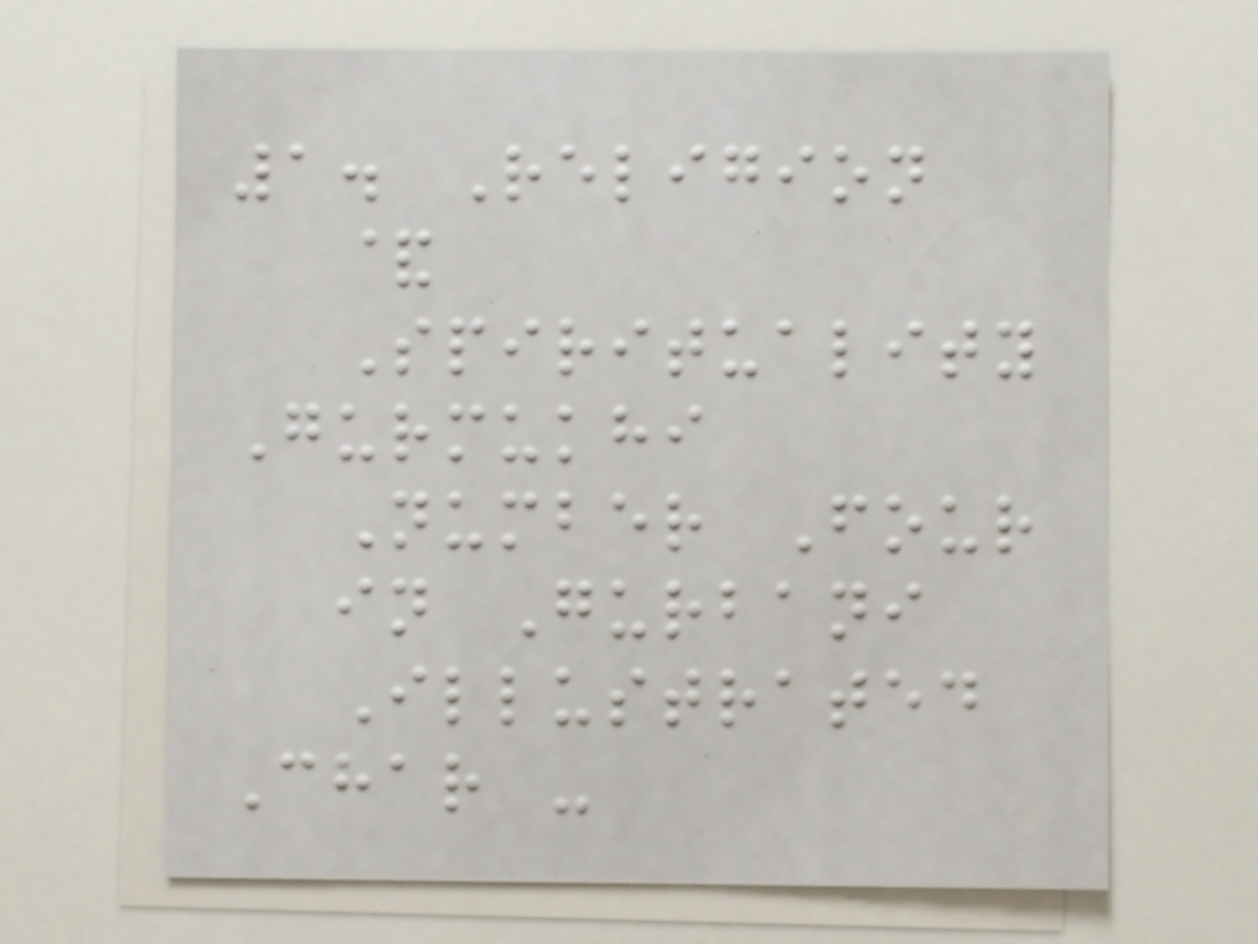1. Religion
&
Spirituality
Gurmukhi
Number Four
in Gurbani
Illustrated
Char -
